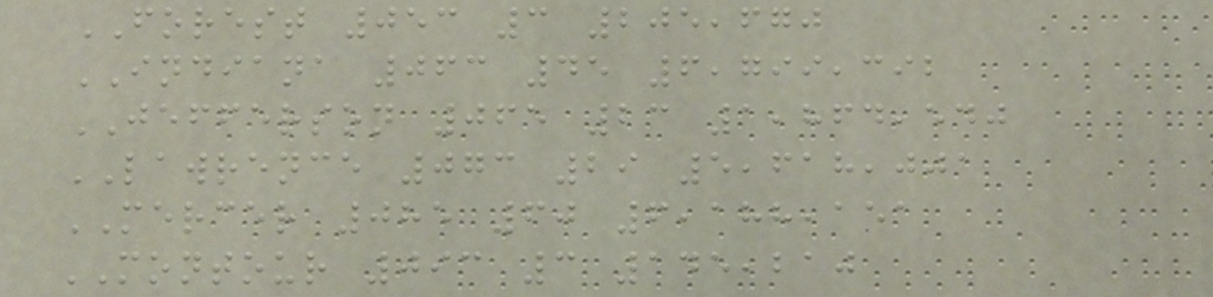FOREST 053 3 205,670
INDIANA 063 45 6,799,392
JEFFERSON 065 23 1,864,540
LAWRENCE 073 29 5,618,001
MERCER 085 60 6,188,151
MONTOUR 093 3 145,210
